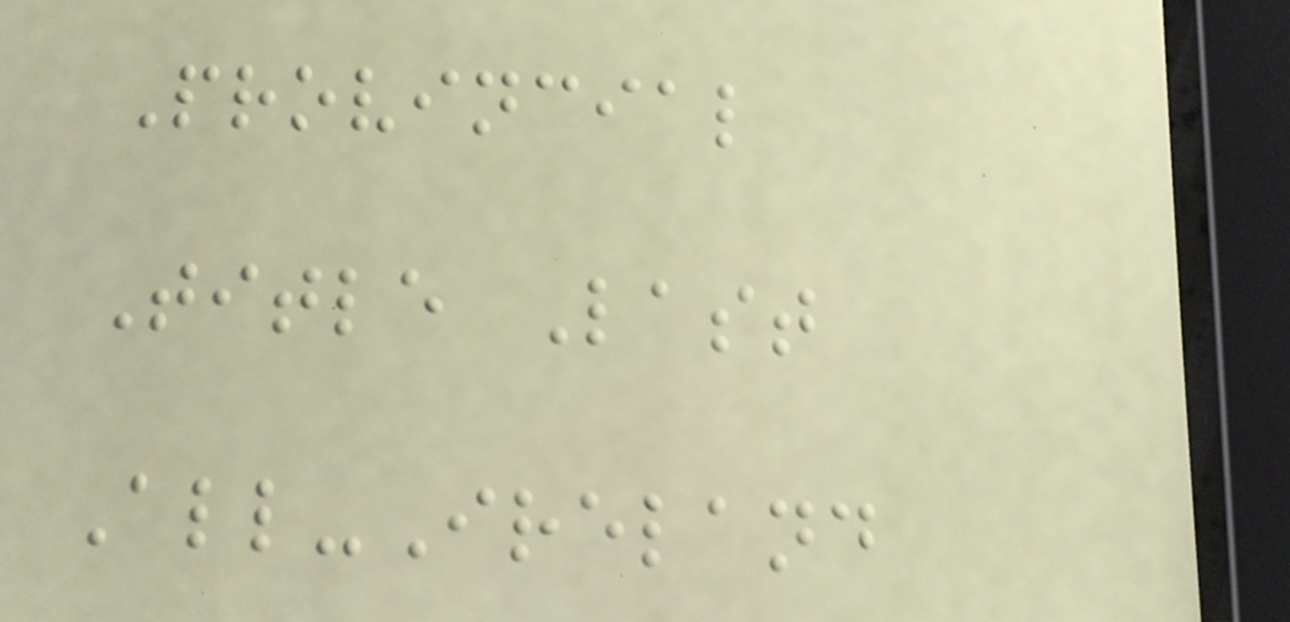Provincial
Title Last
All-Ireland
